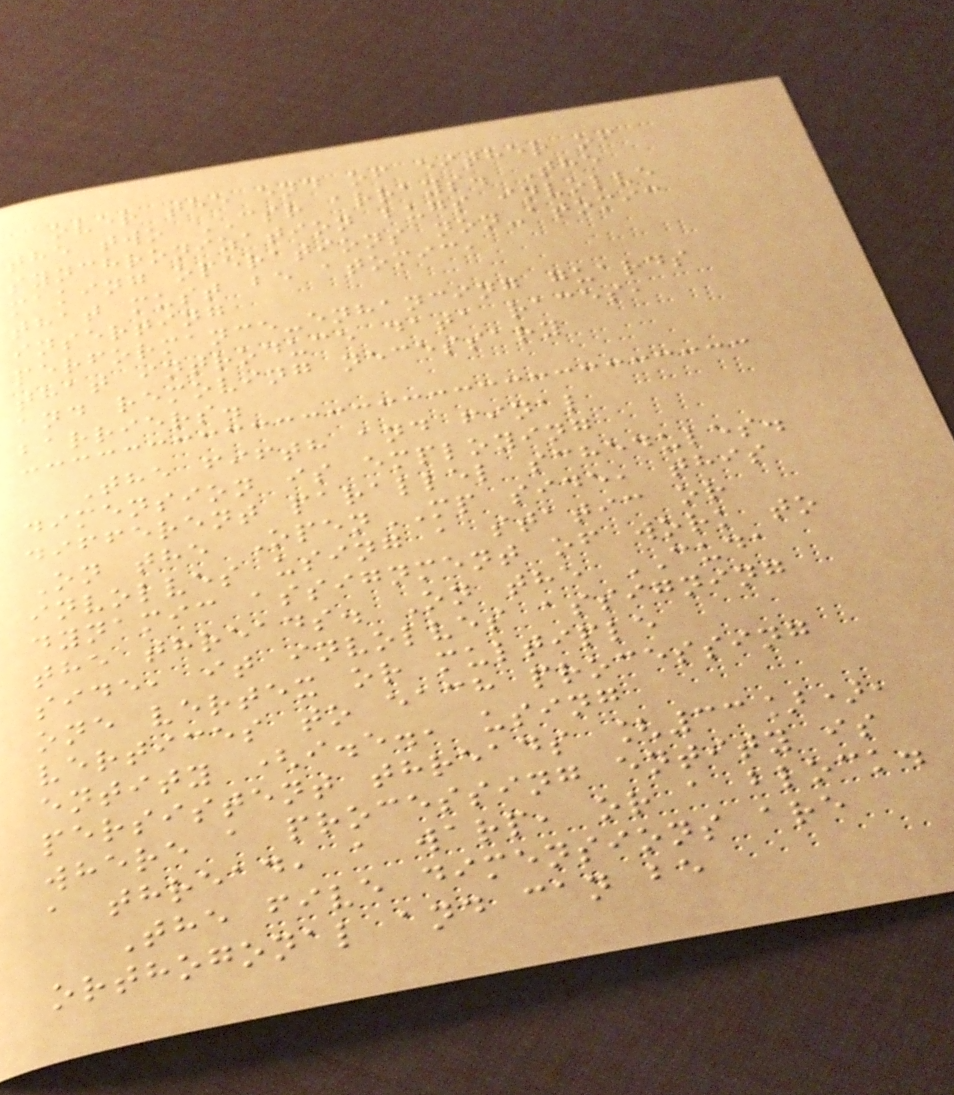over the end of either of
the two CSR arrays. The
synchronization bugs involve
making operations non-atomic
that must be atomic,
inserting
performance-enhancing guards
that introduce data races,
and removing necessary
barriers.
The fifth and final
dimension is employing
different parallel schedules.
On the OpenMP side, this
involves using a static or
dynamic assignment of work to
the threads. On the CUDA
side, it involves assigning
one vertex or multiple
vertices to each processing
entity (i.e., using
persistent threads [33]),
where a processing entity is
a thread, a warp, or a block.
The five dimensions are
orthogonal and can be
